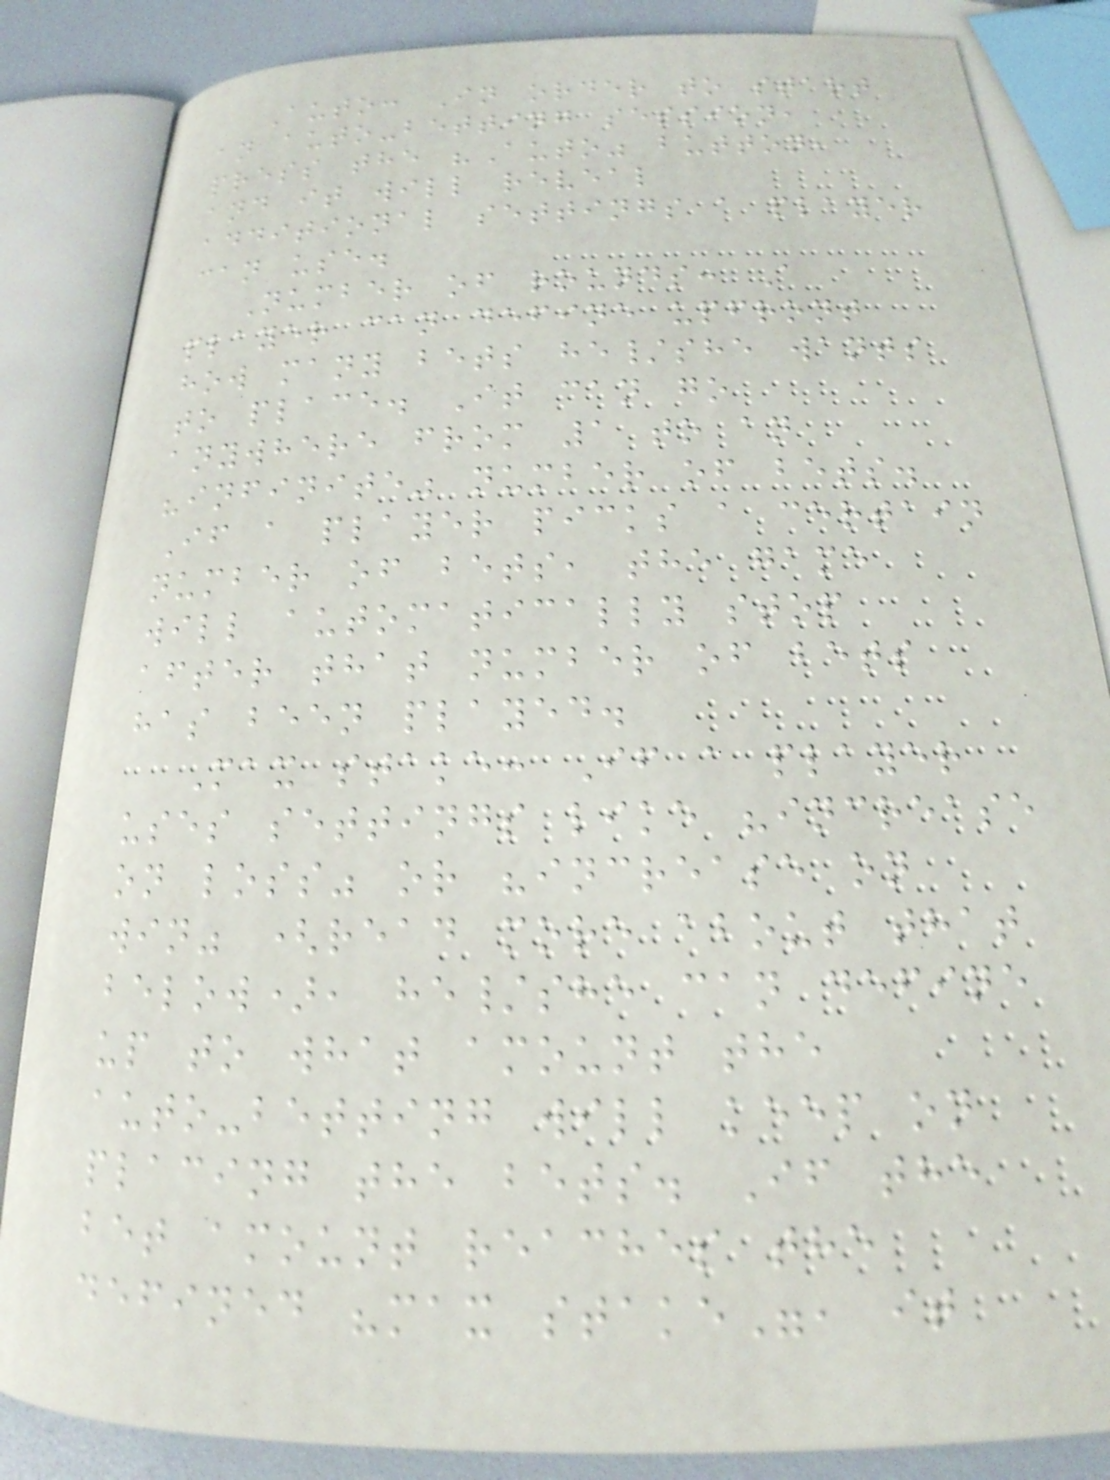Auto: In order to start
an auto-betting session,
press the "Auto" button,
and it will reveal
additional settings a player
can use.
Number of rounds: A
player can define upfront
how many bets he/she wants
to place. It can go
anywhere from 1 to an
"infinite" number of bets.
If a player picks a certain
number of bets, the game
will automatically stop
after that number of bets
has been played.
Max stake: If a player
uses settings like "increase
on loss" or "increase on
win" (read more about that
below), he/she can define
up to what amount the
auto-betting will keep on
placing the bets. If the
bet amount reaches the
defined "max stake", it
